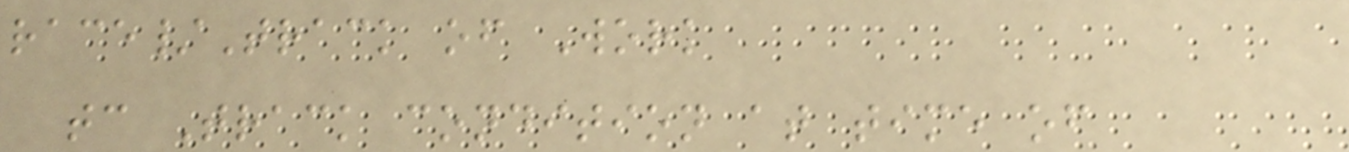race/Track of Work
tc Track condition at time of
